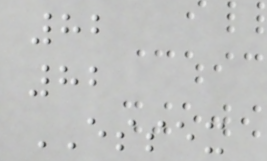82
82
ESSEX
